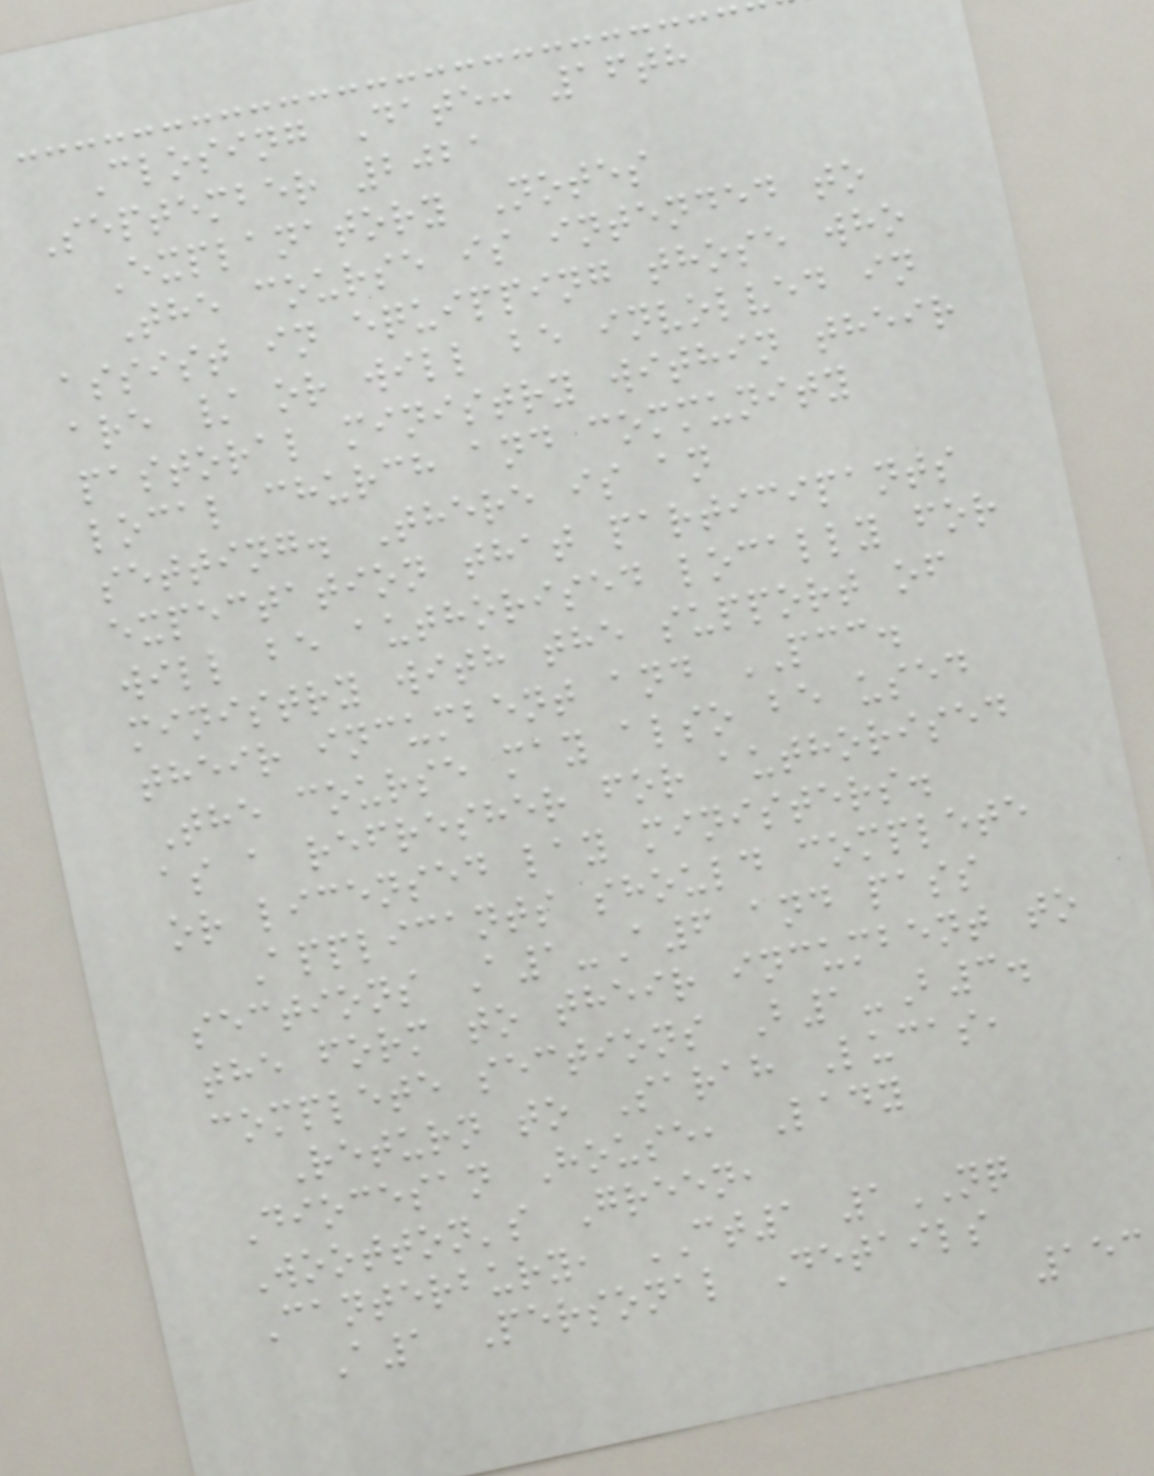Closing Date: 16th
September 2021
Explanatory Notes
The course is intended to
assist in equipping those who
are / or will be involved in
pastoral ministry within their
local church and community
setting. There is an
expectation that participants
will be authorised locally for
ministry with the support of
their incumbent and PCC.
The course may also be used
as a refresher for authorised
or licensed lay ministers.
Applicants should complete
sections A1-A6 and pass
the form to their incumbent to
complete sections B1-B3.
Return to Sarah Lucas,
Diocesan House, Lady
Wootton's Green,
Canterbury, CT1 1NQ
A1 Personal Details
153
